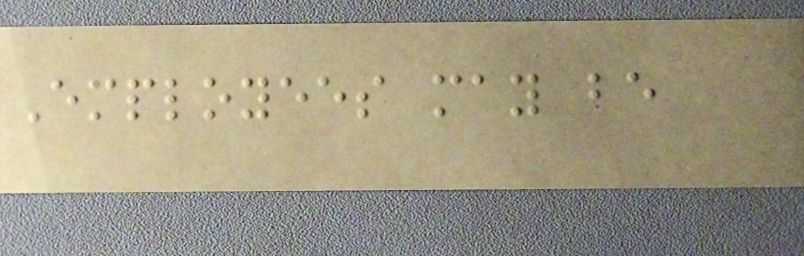Employees may be
